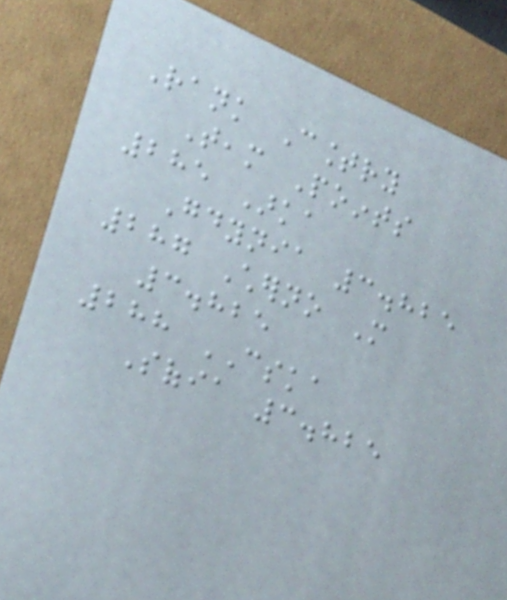Rank Country
Team Points
285 Arka
Gdynia 3.825
287 Cherno More
3.825
288 CSKA
Sofia 3.825
